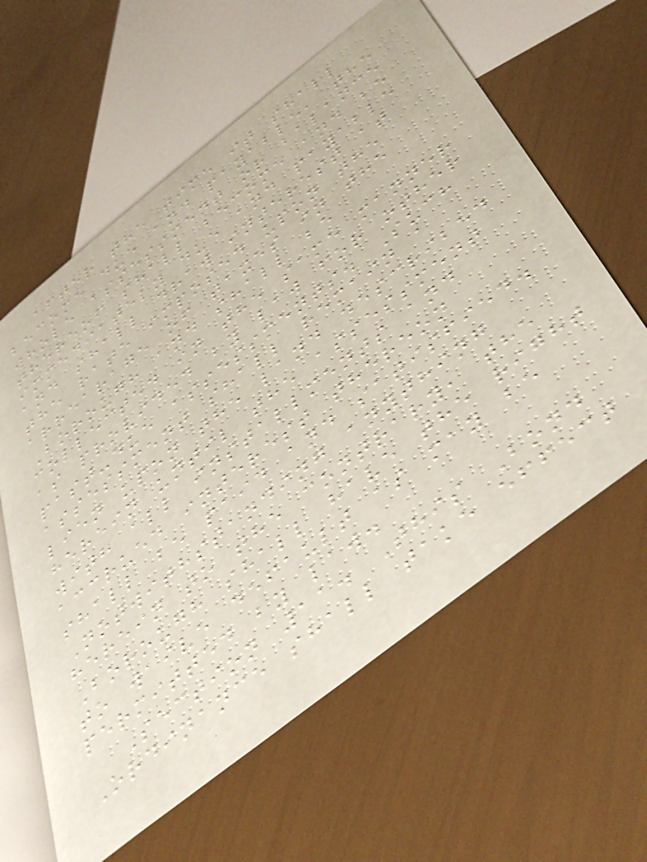after the time it shall
become due and payable, the
whole assessment or balance
thereof shall become and be
immediately due and payable
and shall draw interest at
the rate imposed upon the
arrearage of taxes in the
Borough and shall be
collected in the same manner
as provided by law for other
past-due assessments. Such
assessment shall remain a
lien upon the land described
herein until the assessment
with all installments and
accrued interest thereon
shall be paid and satisfied.
Notwithstanding anything
herein to the contrary, the
Borough shall have the right
to waive default as may be
permitted by law.
Section 11. This Bond
Ordinance shall take effect
